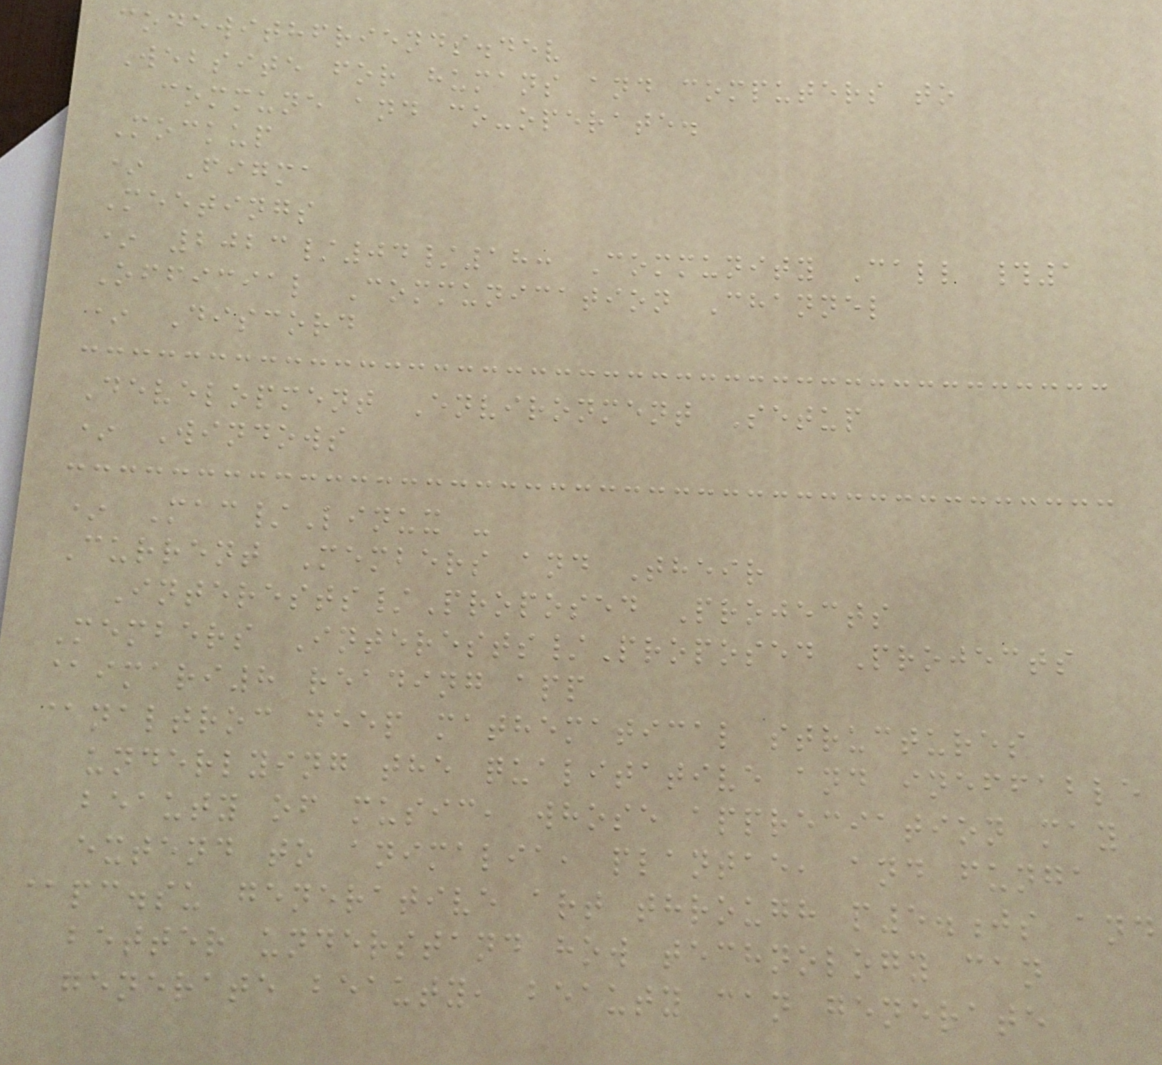codewithfriends.dev
Website for humans and computers to
commune and co-operate.
Mockup
* Figma
Meetings
* 2023/04/18: Community Call #1
Official Communication Channel
* Discord
Development Environment Setup
* Windows
* Mac/Linux -
Current Members and Their
Interests/Proposed Projects
Members Interests/Proposed Projects
@imari8 reading app
@naltroc deep mathematical structures
underlying the qualitative and ineffable
beauty of music, whose appreciation may
extend to animalia, plantae, and funga
@pc.su generative art through p5.js and
better understand how technology can
generate beauty, beauty can generate
